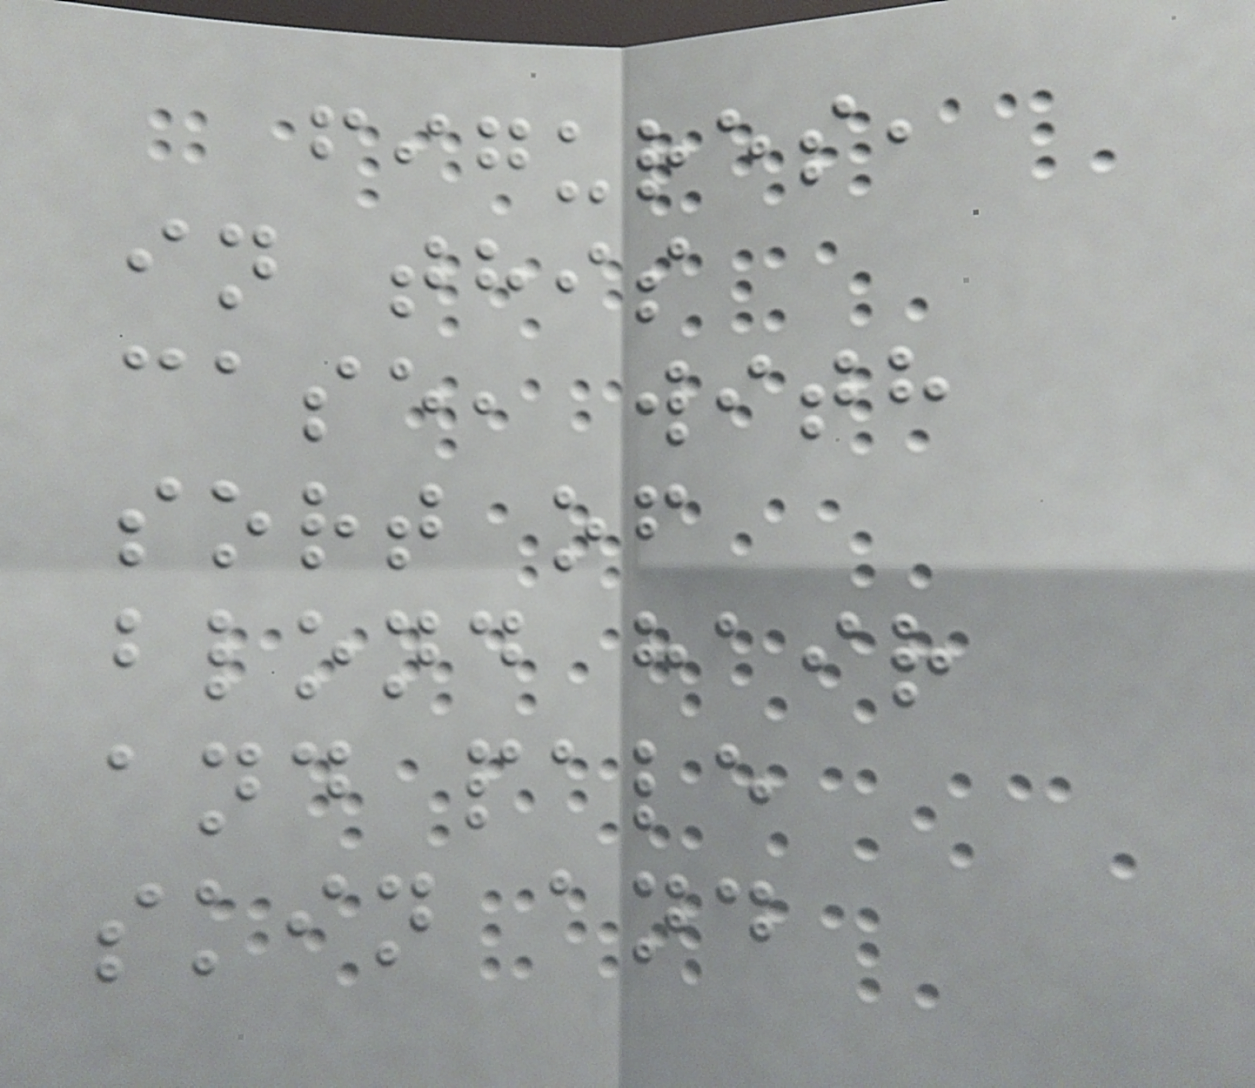figures,
in this
case, with
sort of
blond hair
and pale
skin and
